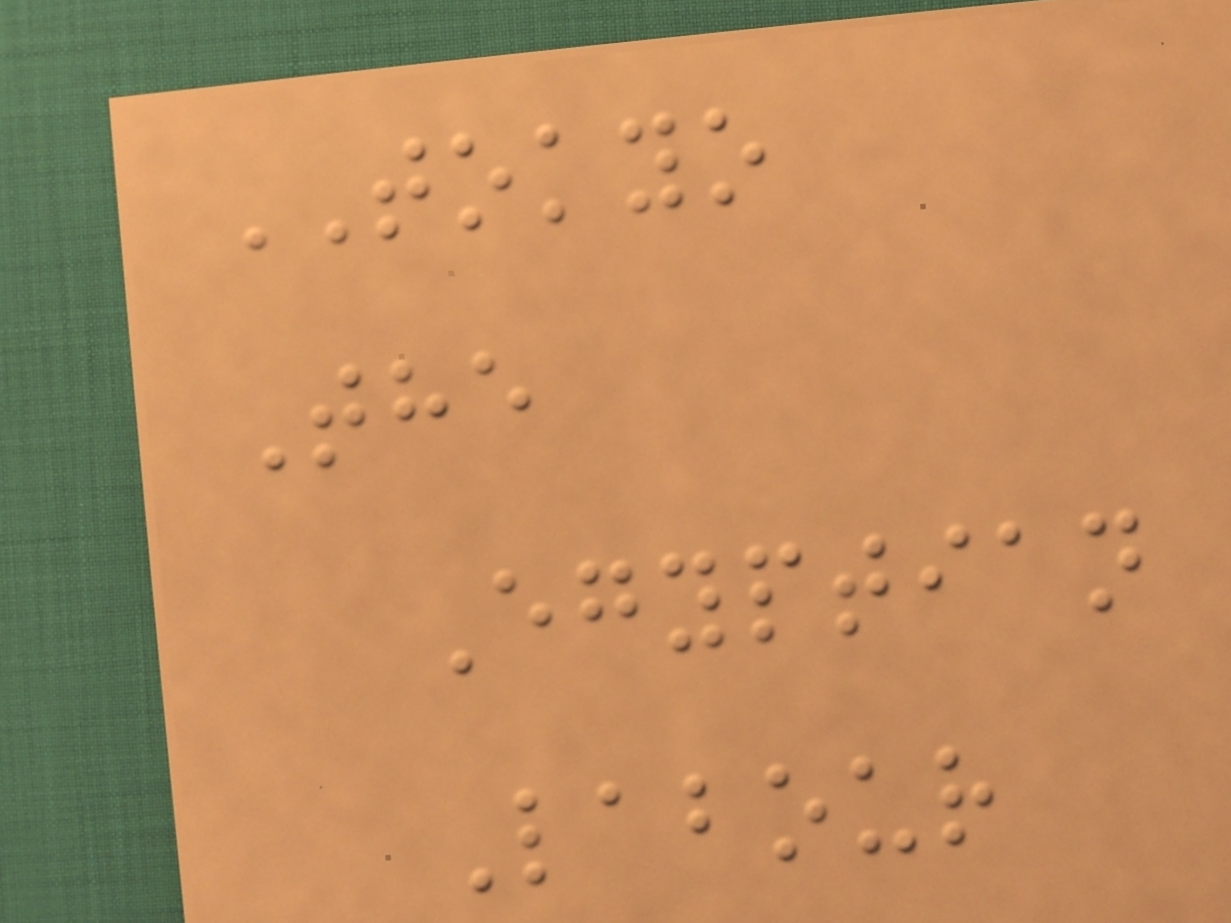TOKYO
The
Egyptian
Labour
